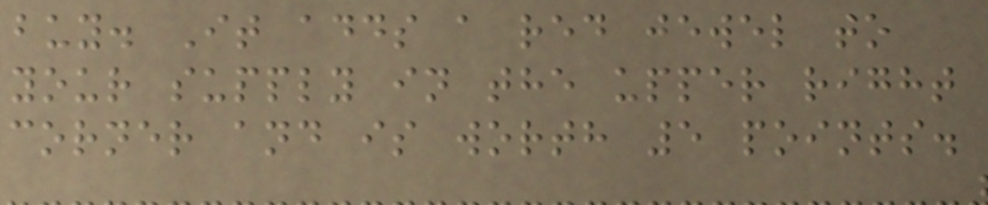buy. It adds a red jewel to
your supply in the upper right
corner and is worth 5 points.
